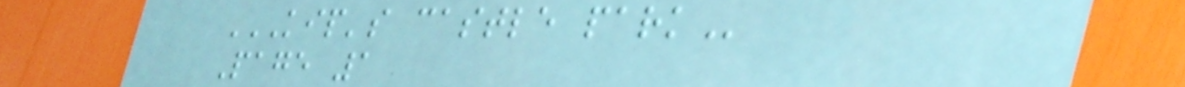KIP'S CASTLE PARK
Page 1
